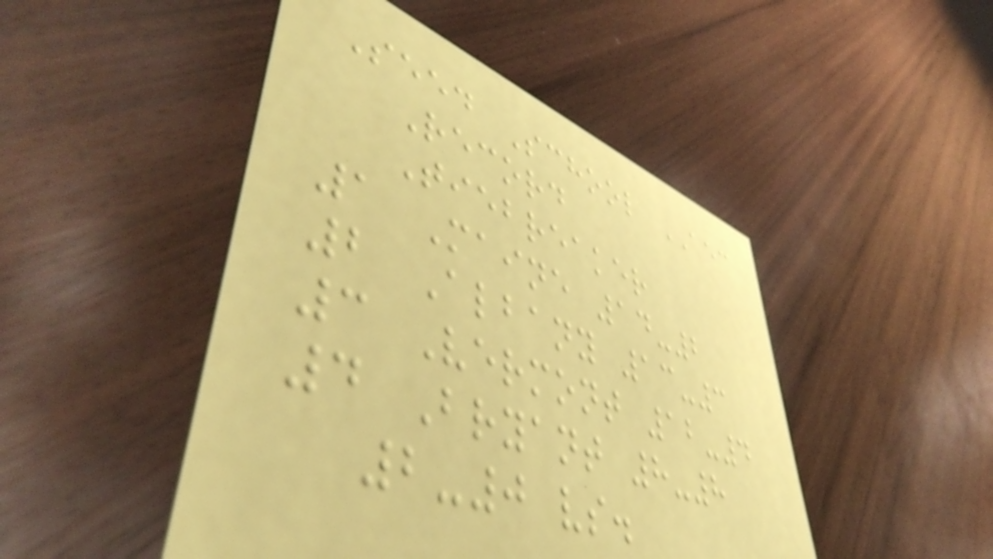Seed School AEC
Record
Tiebreaker
1 Maine 14-2
2 Albany 13-3
3 Vermont 12-4
4 Bryant 8-8
2-0 vs.
